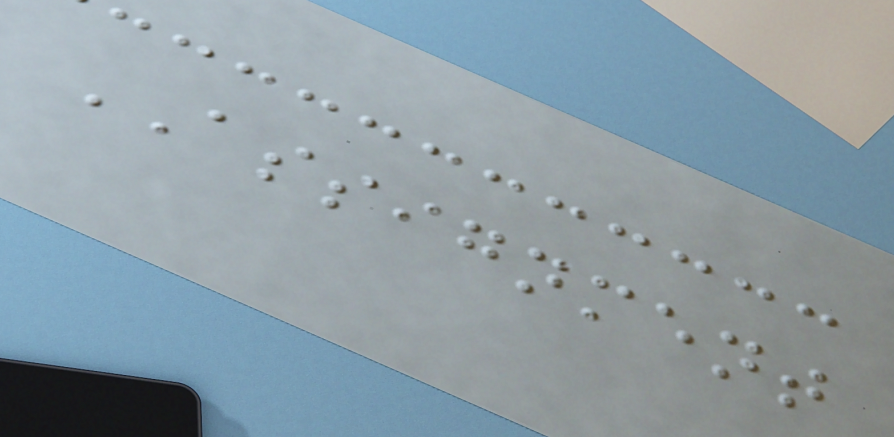ASSIGNMENT
